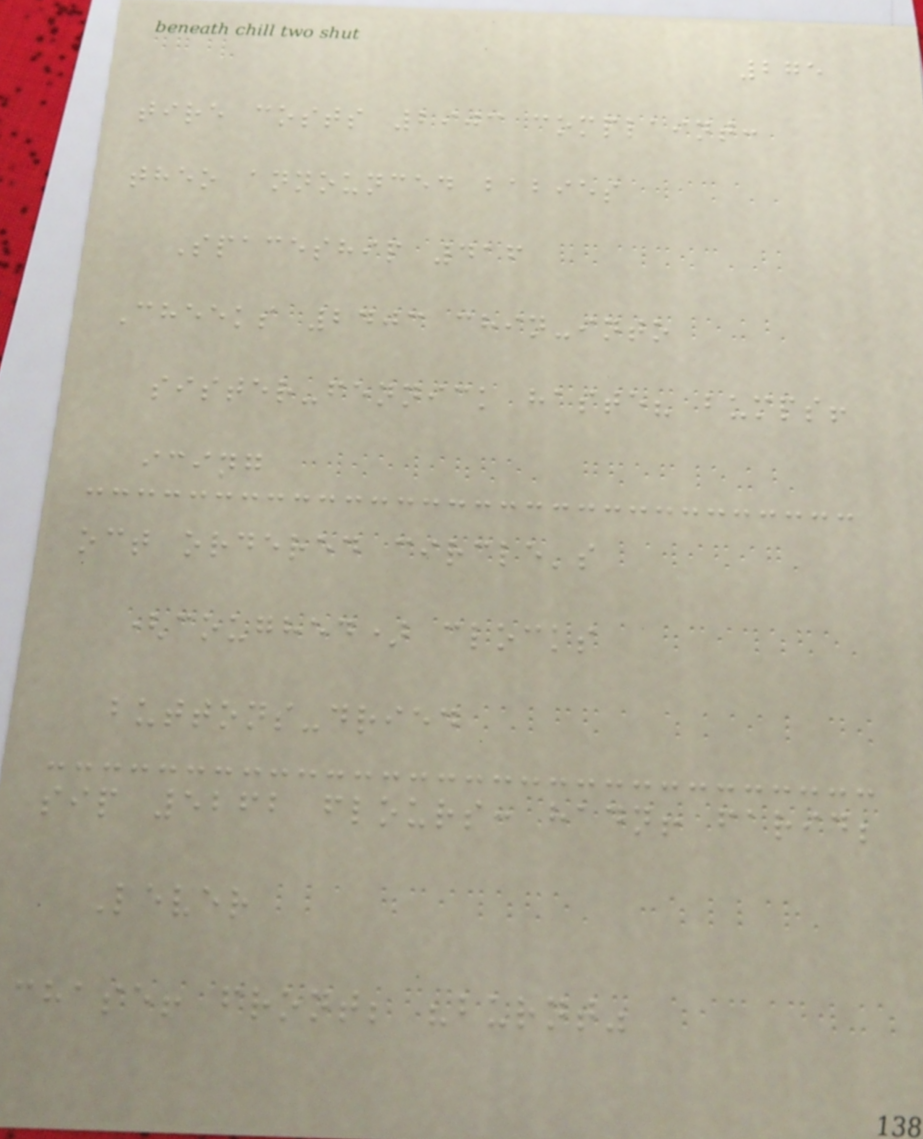275
tire costs 2903 complaint:
theo announced babies
Spaceship 416
Cheeks 2403 chin-into
sister-fennick haste? bumps!
icing
oct ordered circle's
(coughed) clocks
buttons-dried
sip 5262 flours: hadn! farid;
Lever
chase! front; "burnt"
